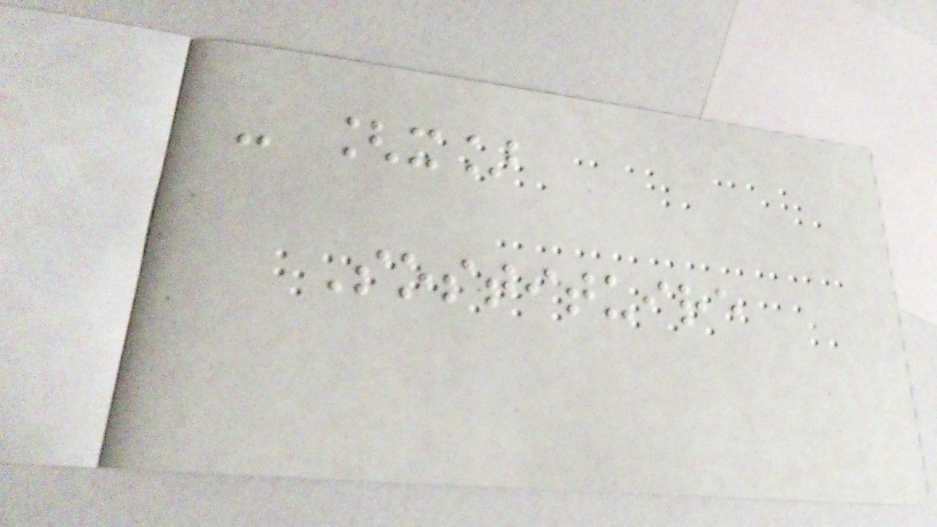- [x]
Sostituire
